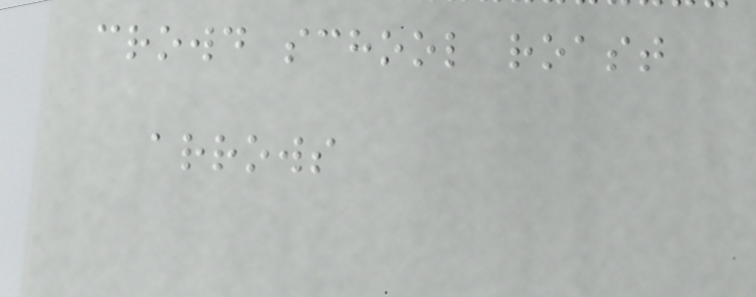crowd school roast
arrows
